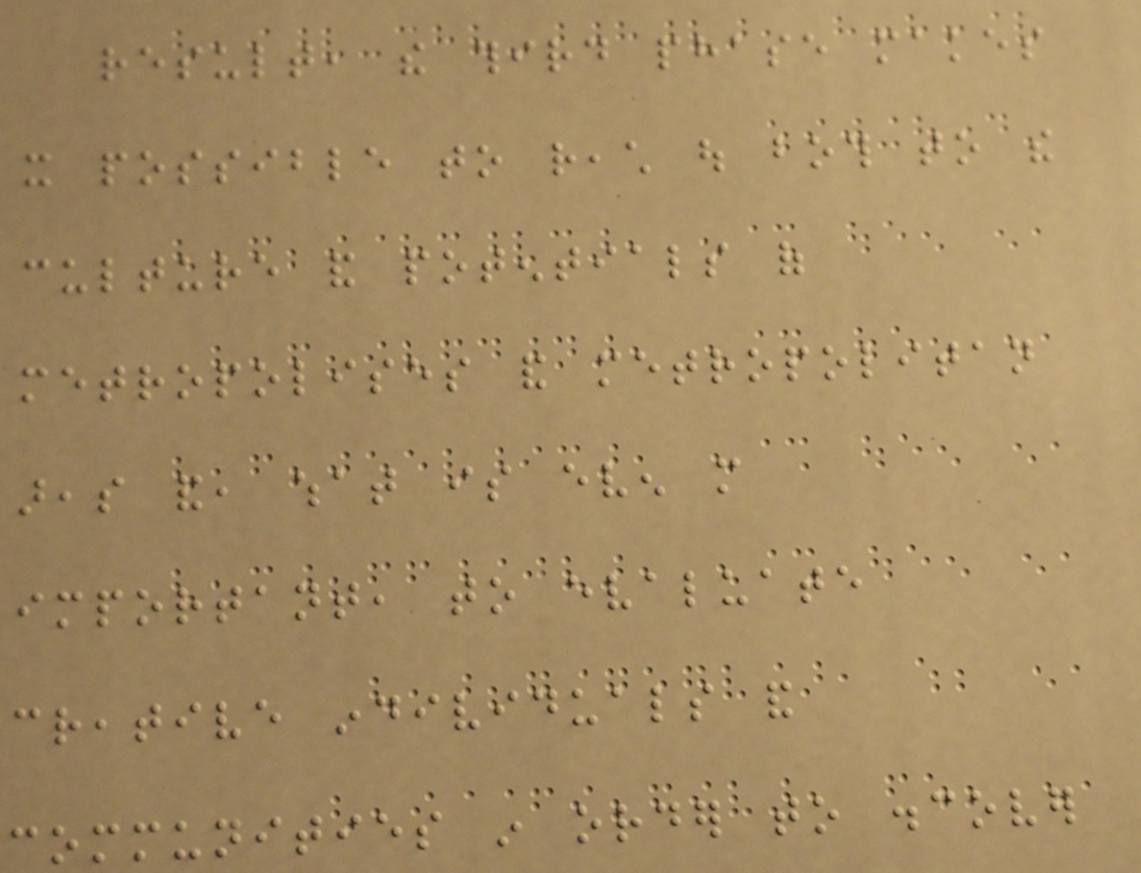result, the third phase makes
it possible to reach out both to the
culture and potentials of
metropolises and metropolitan
areas and, what is even more
important, to evaluate
creative individuals and
communities in order to discover
